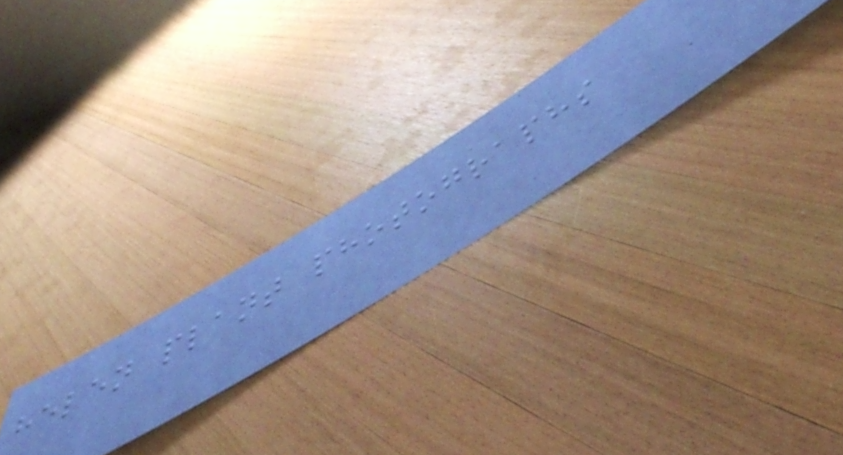helen plant photographs
